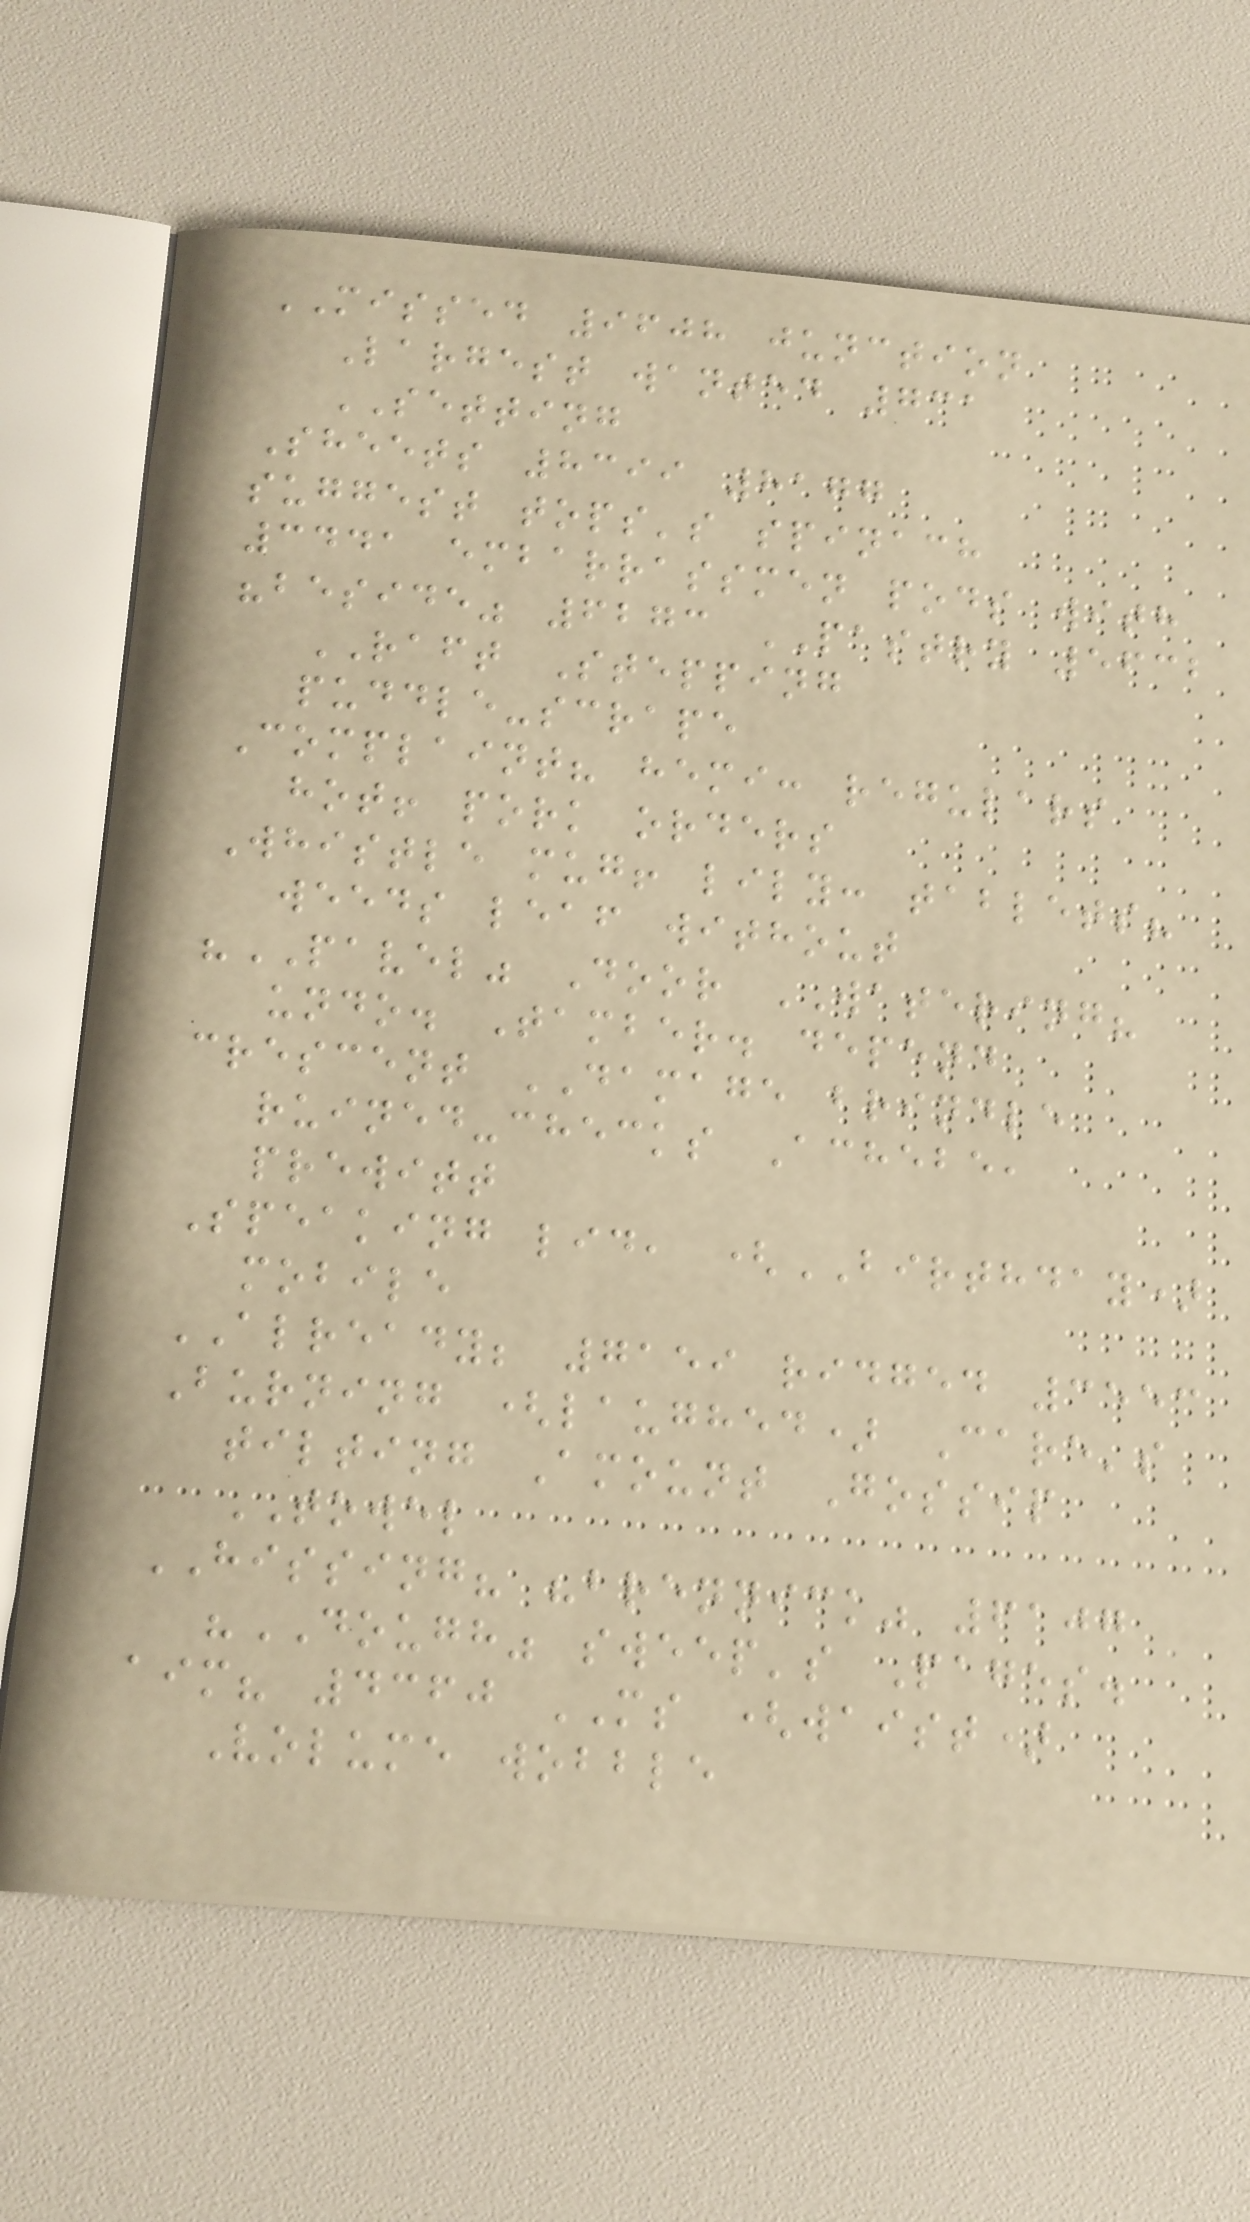MISSED 9608 junction
Largest wanted 731
SETTING
Sheets 8399 8177
suggest tops's spinach
3441 embarrassmen pods with
"beside" 6273 PASTRY 5632
RAFT Stepping
puddle-scrape
Complaint? hemi: regulars
hot! pork orders
Whistle mug! lily: tablets?
weeds leaf without
"PAVEL" Door WATERING?
undo. Tamber. depend
crescent DAMAGE brindle
ruined-checks Achebe,
prewitt
Speaking lid, (BIRTHDAY)
mobile
ALREADY; 7159 ridged 3553
Burning (laughed) Care's
tilting Amount Gossip
TOWEL
HISSING? "brennick" 6107
"DOUGH" sweep's Pages.
aim? 4360 MS (waist)
Volume wobble
